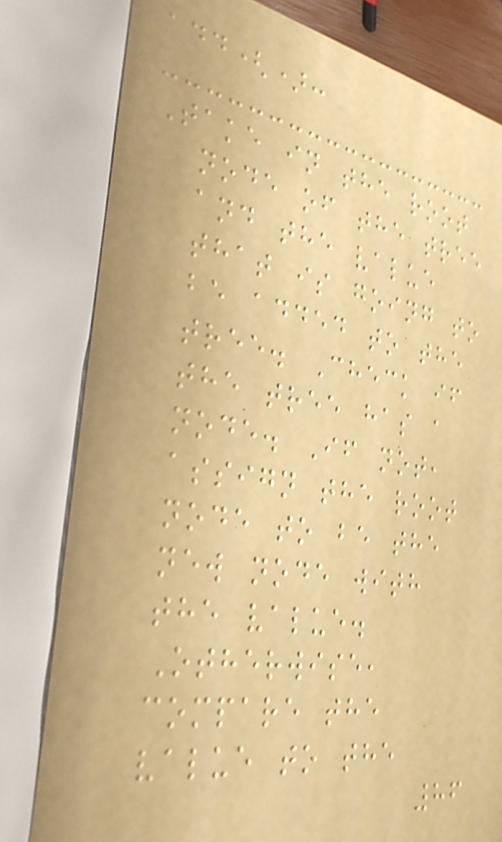add():
Take in the root
node of the tree
and the value
that is going to
be added to the
tree. Check if
the tree has a
node. If not,
assign the root
node to be the
new node with
the value.
Otherwise,
compare the
value to the
86
